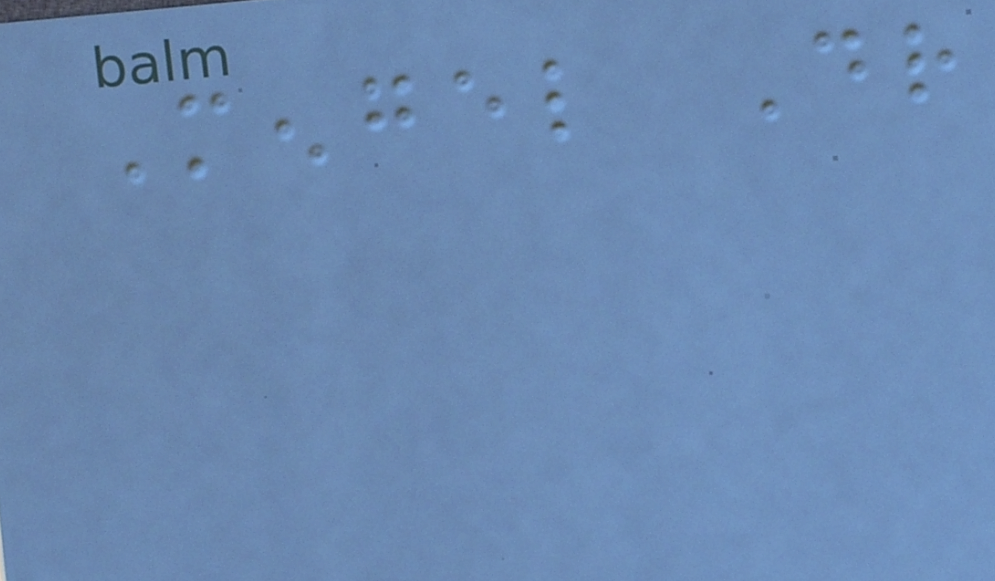Mengel Dr
